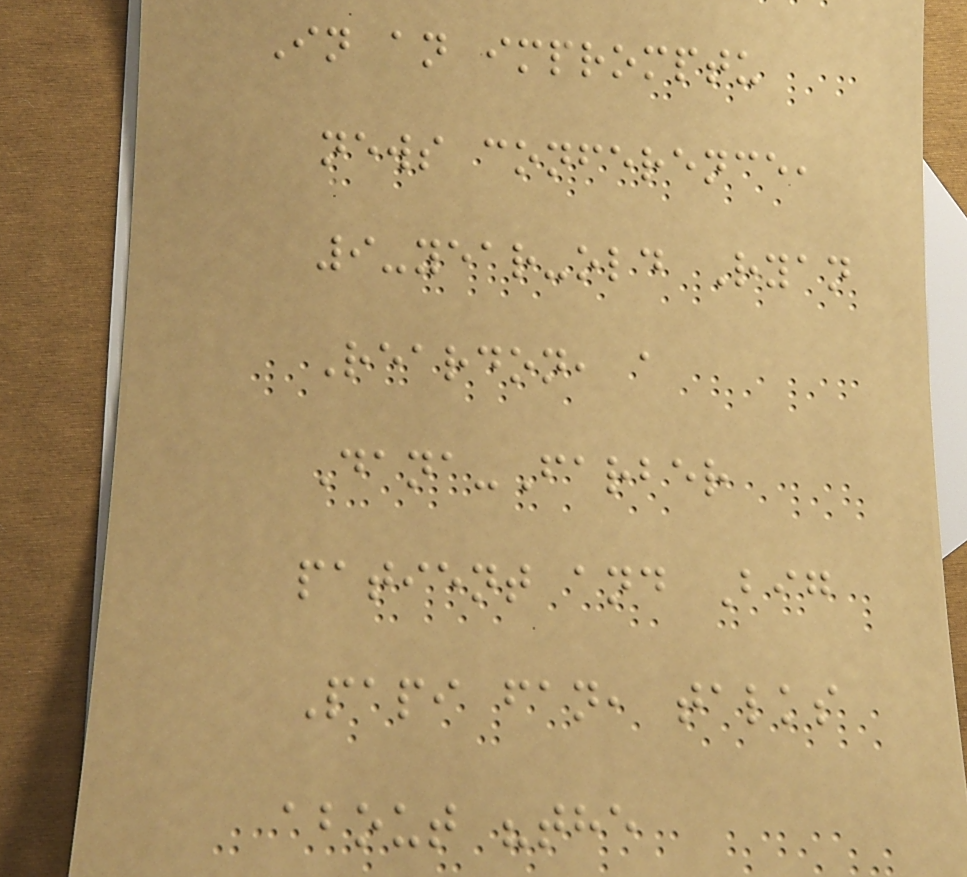In an impromptu
news conference,
9-year-old Ryan
Reardon, a
Dana-Farber
patient and Big
Papi fan, talks
about "the
